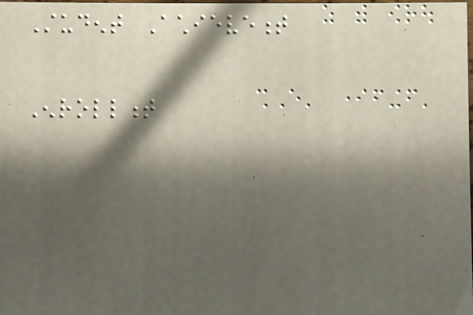Student Achievement
Enrollment
